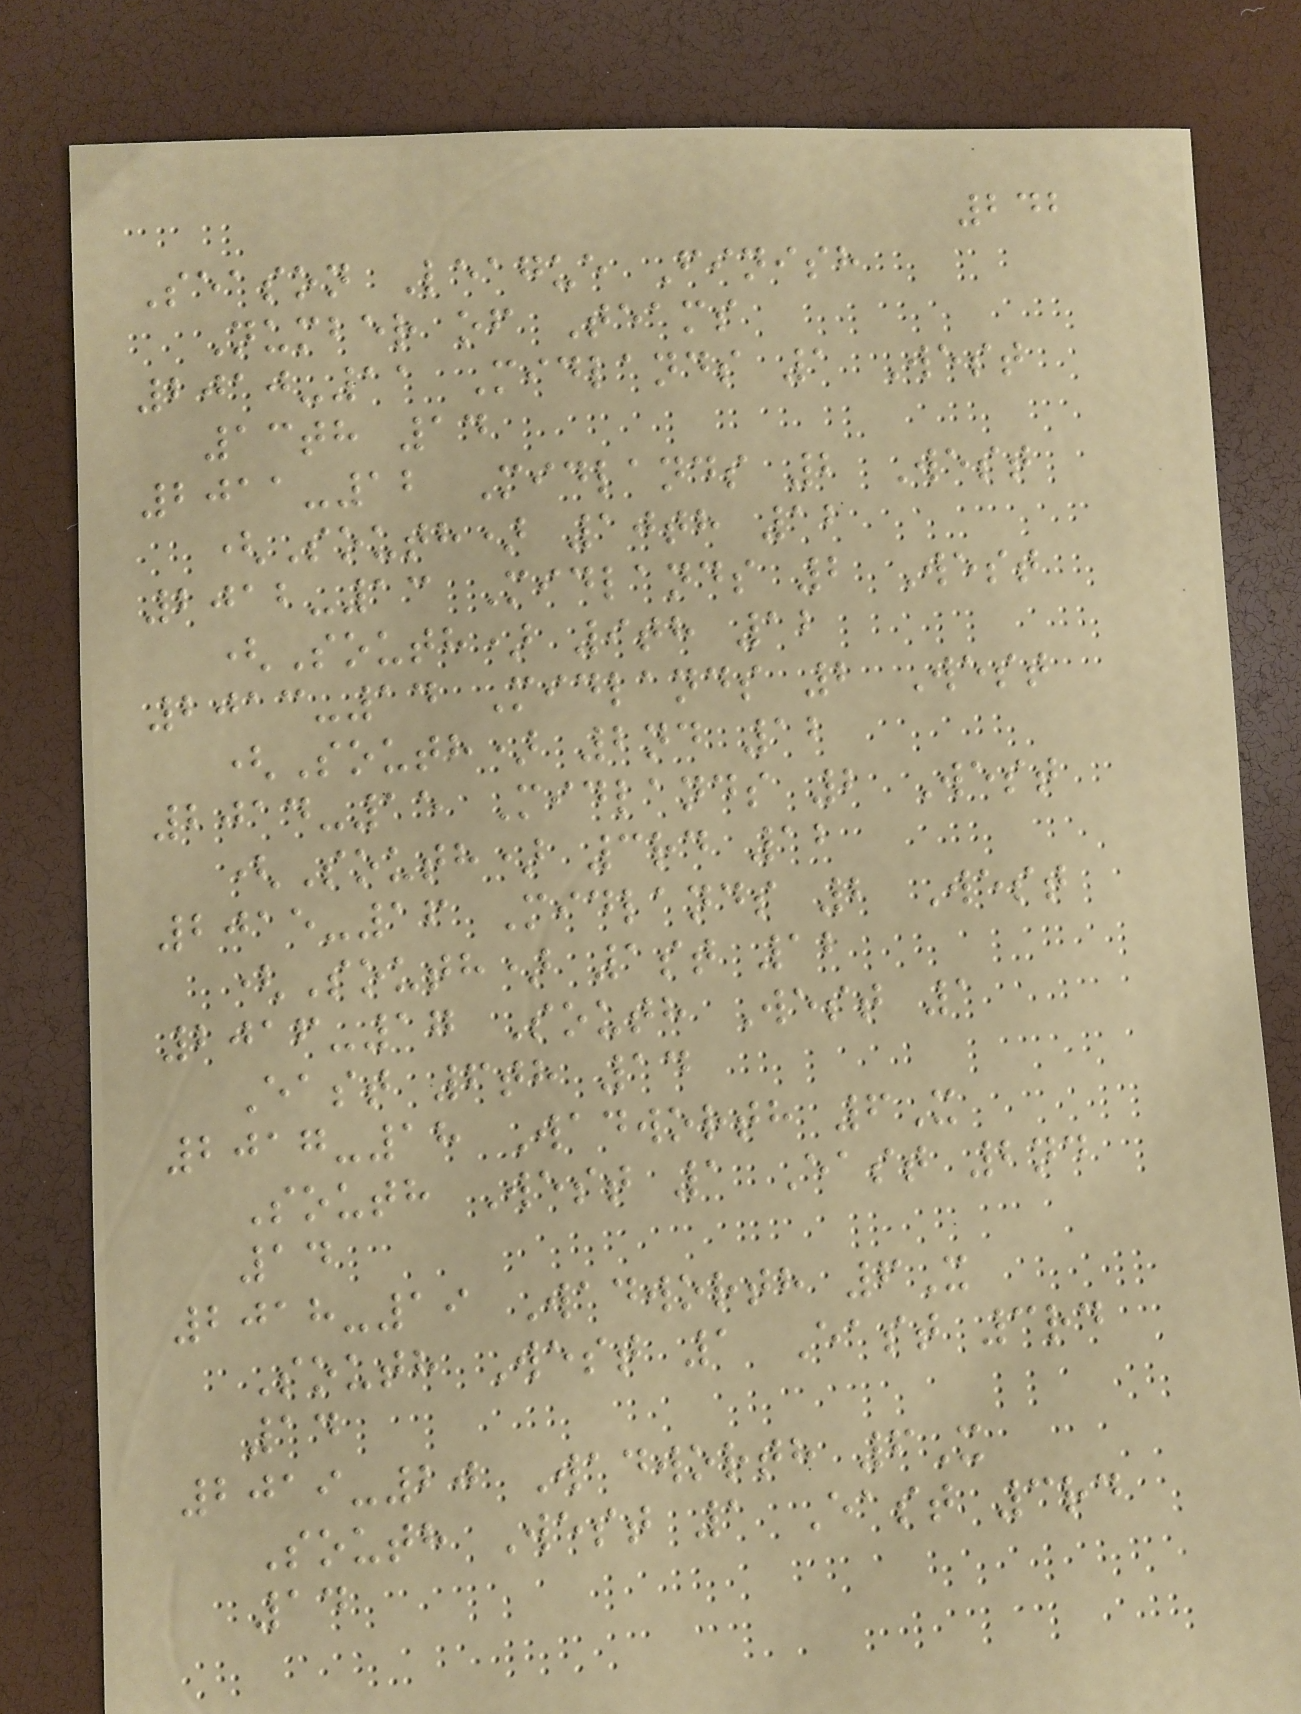242
Season League Finish
Number of Teams
2010-11 Midlands 1 West
13th 14
2011-12 Midlands 2 West
(South) 10th 12
2012-13 Midlands 2 West
(South) 9th 12
2013-14 Midlands 2 West
(South) 2nd 12
2014-15 Midlands 2 West
(South) 3rd 12
2015-16 Midlands 2 West
(South) 1st 12
2016-17 South West 1
East 6th 14
2017-18 Wadworth 6X
South West 1 East 2nd
14
2018-19 Wadworth 6X
South West 1 East 3rd
14
2019-20 Wadworth 6X
South West 1 East 3rd
14
